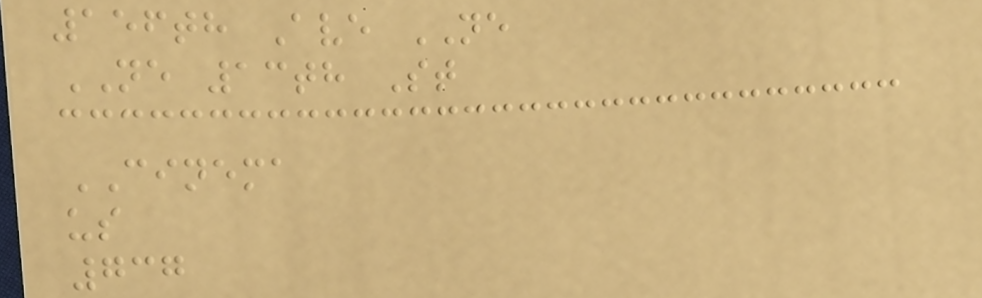156th Ave NE
NE 13th St
CINEMA
us
737
